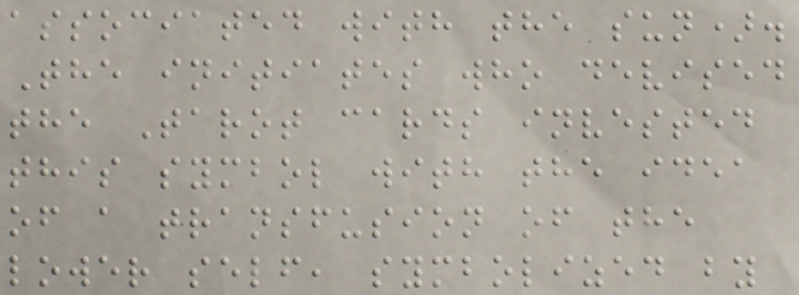associated with the sun).
The initiates who devised
the Tarot cards invested
this symbol with the idea
of a transfusion of the
lower self, symbolized by
